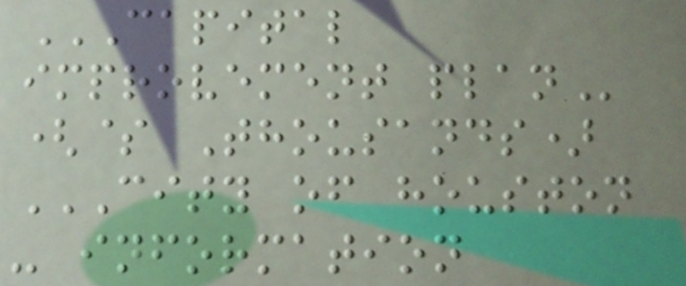CAPITAL
IMPROVEMENT PLAN
($ Thousands)
CITY OF HOUSTON
- INFORMATION
